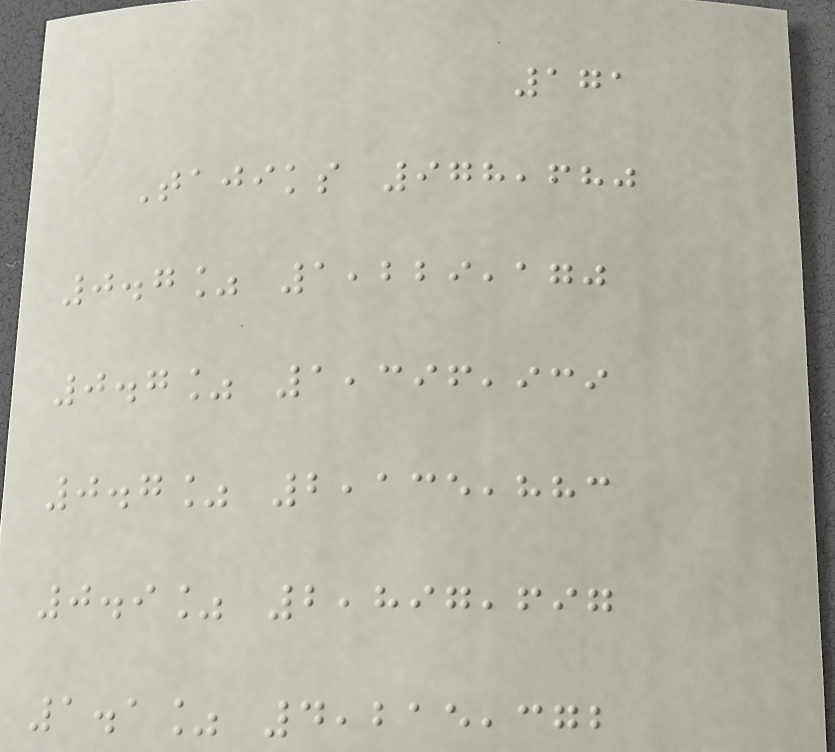171
Tajiks 978,680
0.7% 1,229,170
0.7% 1,396,939
0.7% 2,135,883
0.9% 2,897,697
1.1% 4,215,372
